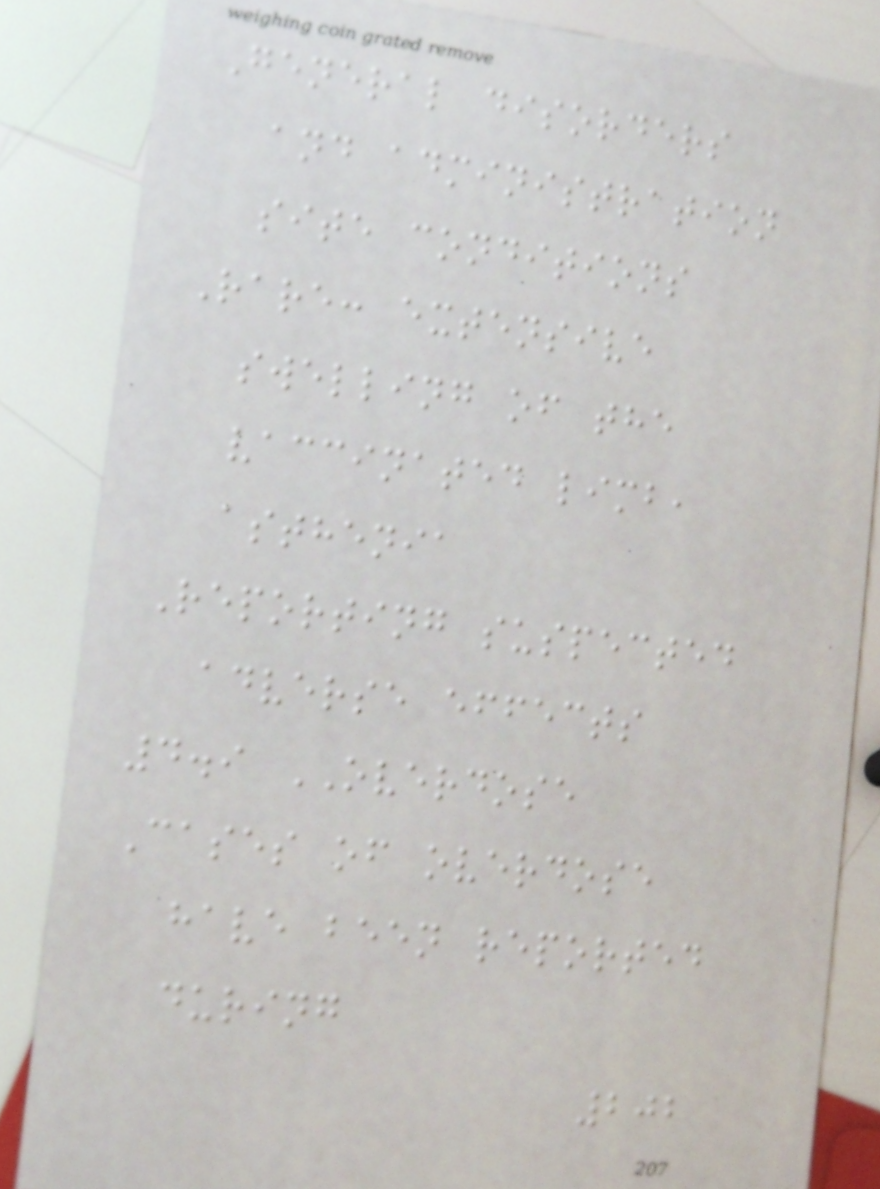General disorders
and administration
site conditions
Rare: extensive
swelling of the
vaccinated limb,
asthenia
Reporting suspected
adverse effects
4.9 OVERDOSE
Cases of overdose
have been reported
during
202
